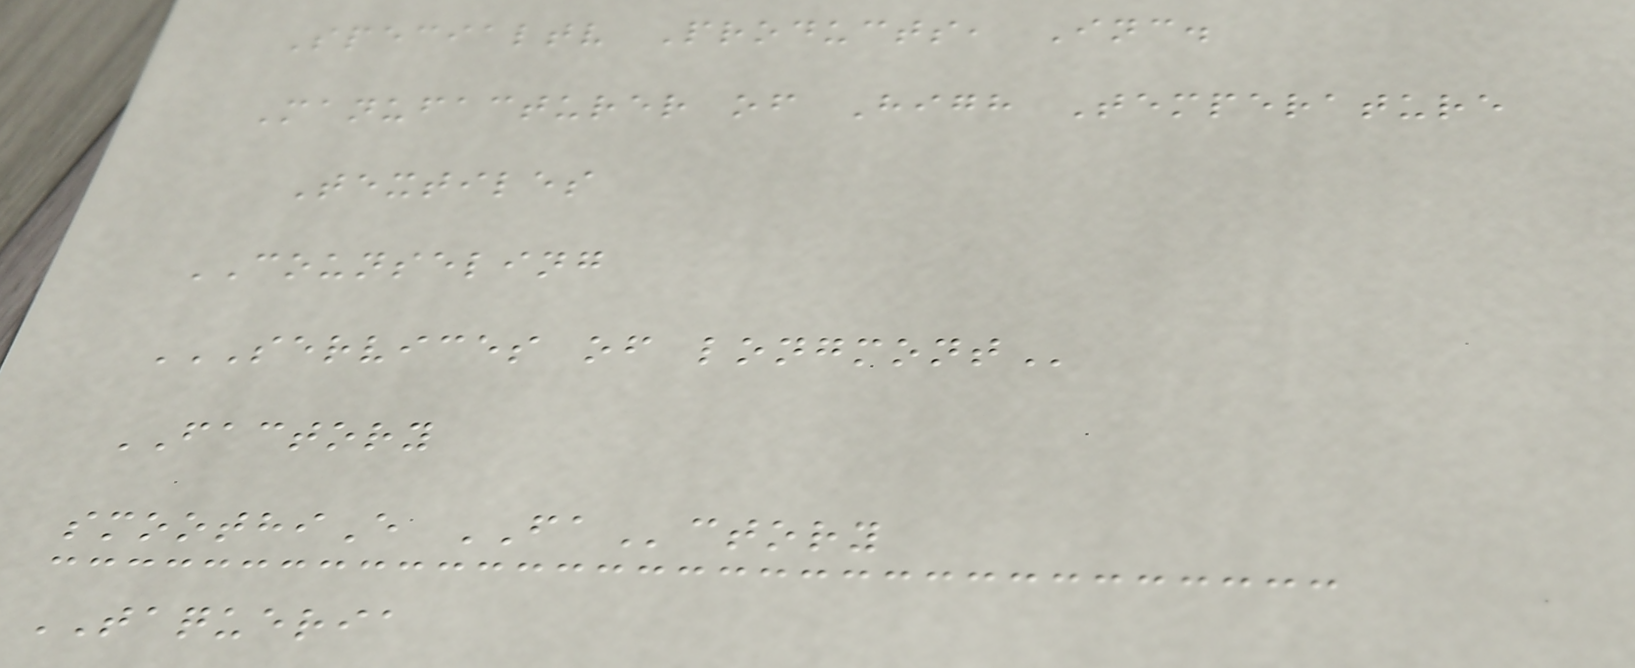Specialtv Products, Inc.
Manufacturer of High Temperature
Textiles
COUNSELING
SERVICES OF LONGMONT
FACTORY
smoothiE FActory
TAQUERIA
